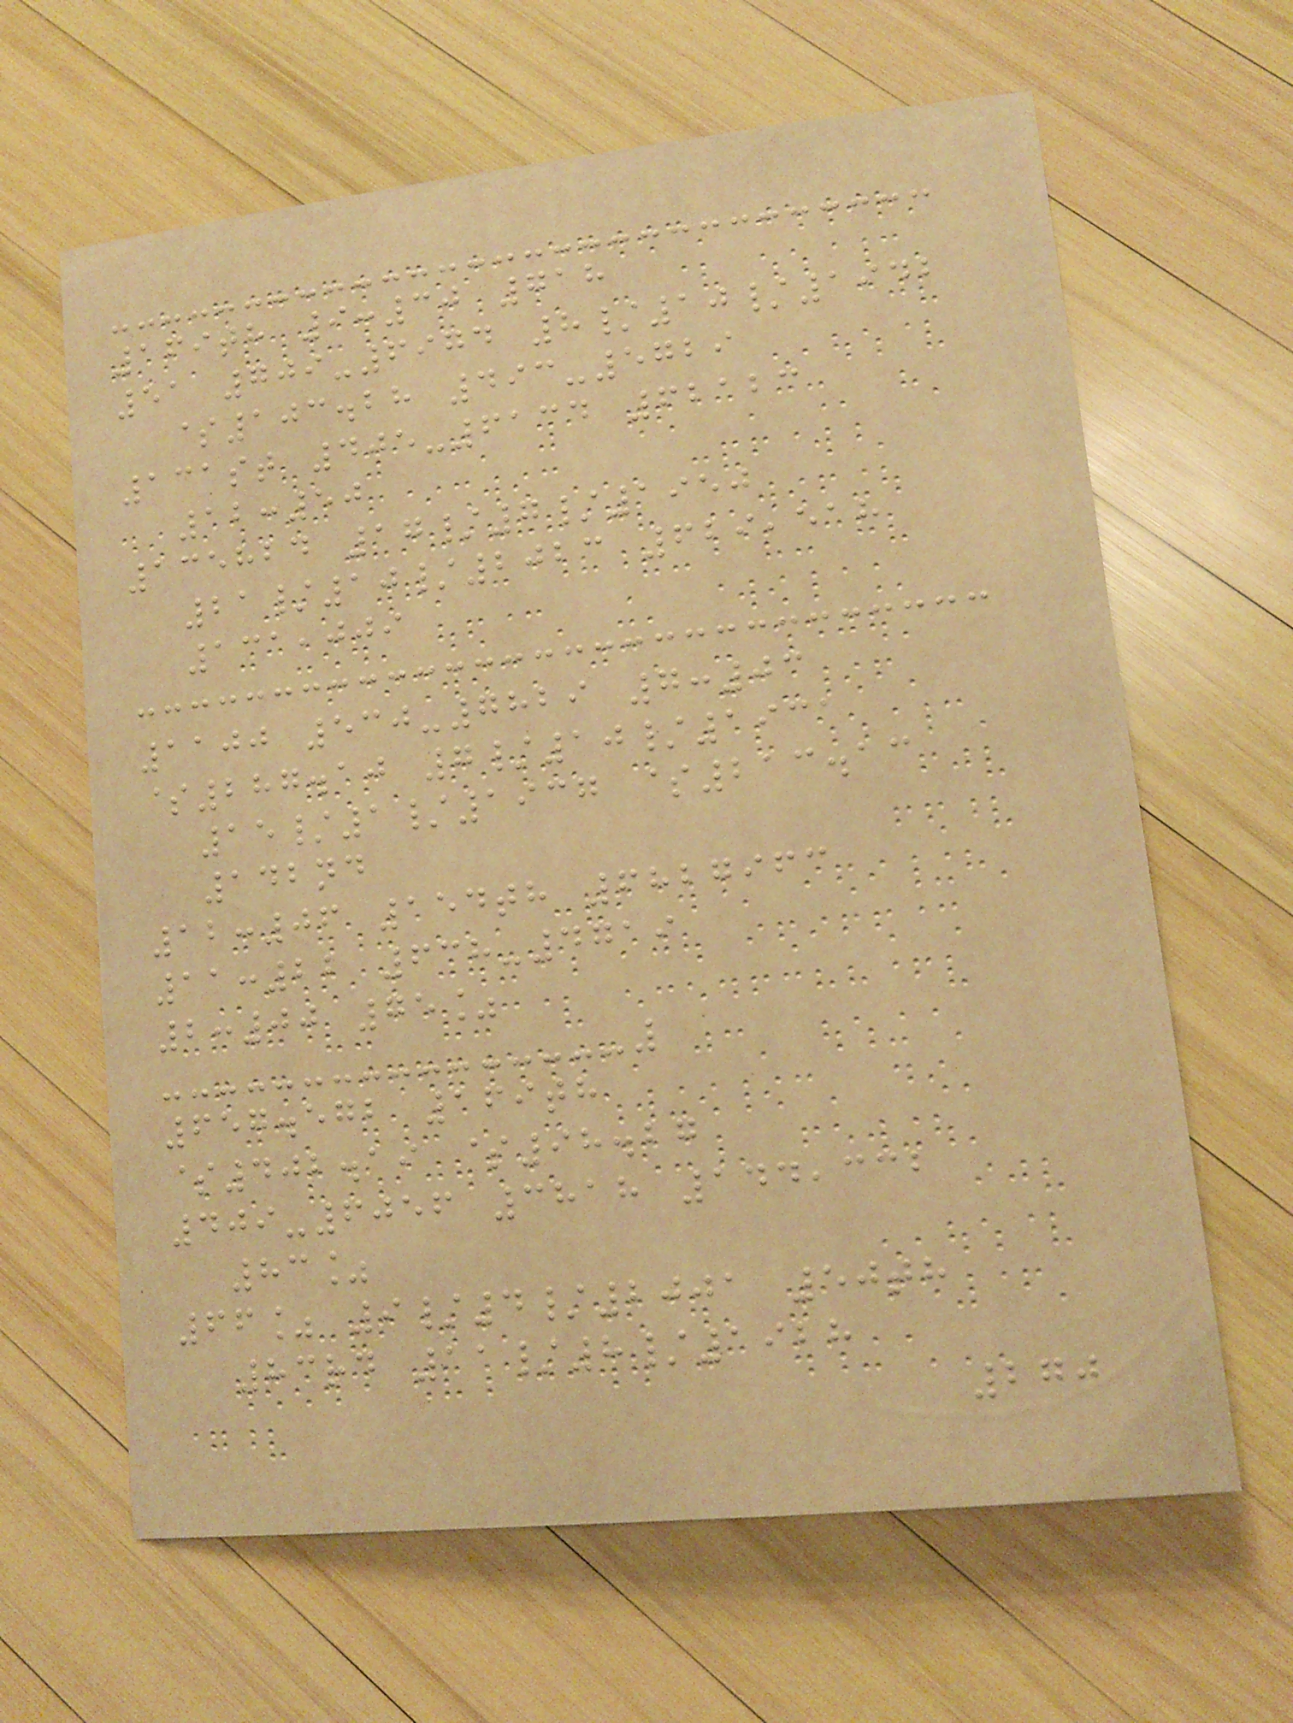169th 9:30 718
51 709-6974 8/10/1942
$103.28 493-5729
131st 405-6134 62123
12:50
135824 17/7/1950
21/10/2023 629,518
131,009
1100 530-7829 7:03
$287.10 7/10/1931
15/1/1937 $213.13
142nd
12:06 154th 6827963
11:22 638-4719
2:00 75%
657.572 169th
$402.19 $98.27
409-6056 3818 144,332
83%
66% 9/4/2001 50th
83rd 11/8/1928
270
